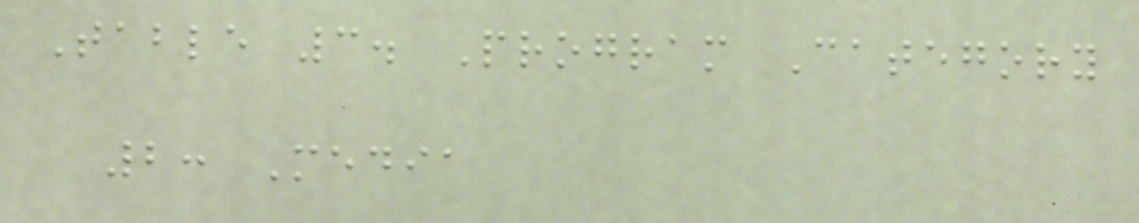Table 3. Program Category
2: Media
